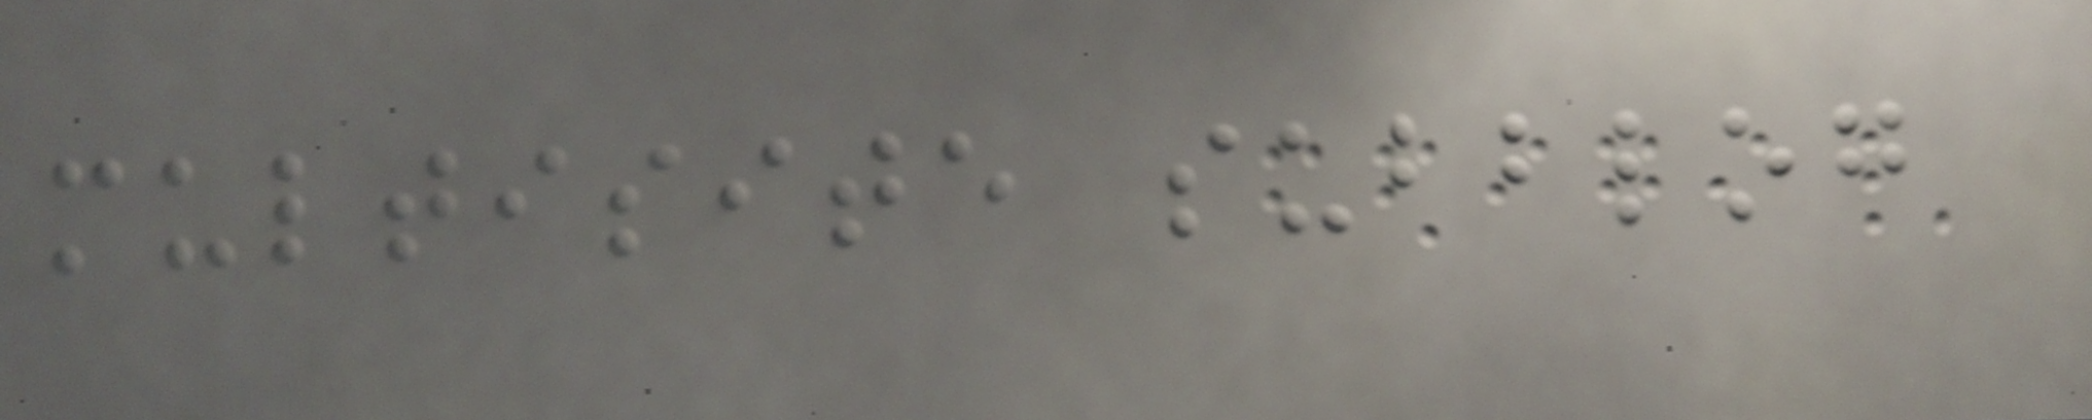multisite subblog
